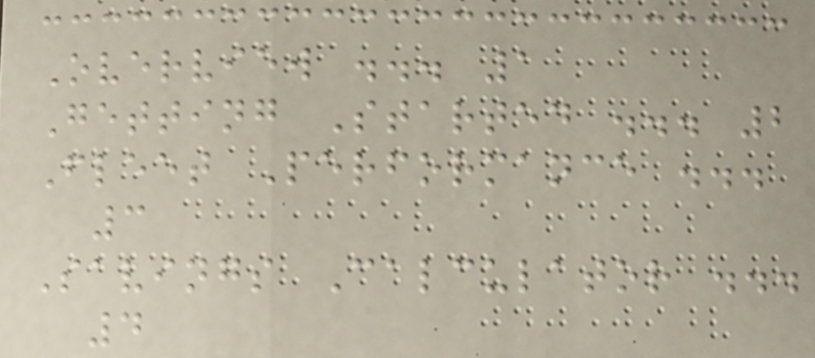Overview ... 1
Getting Started ... 2
Fleet Performance ...
3
Savings Calculator ...
4
